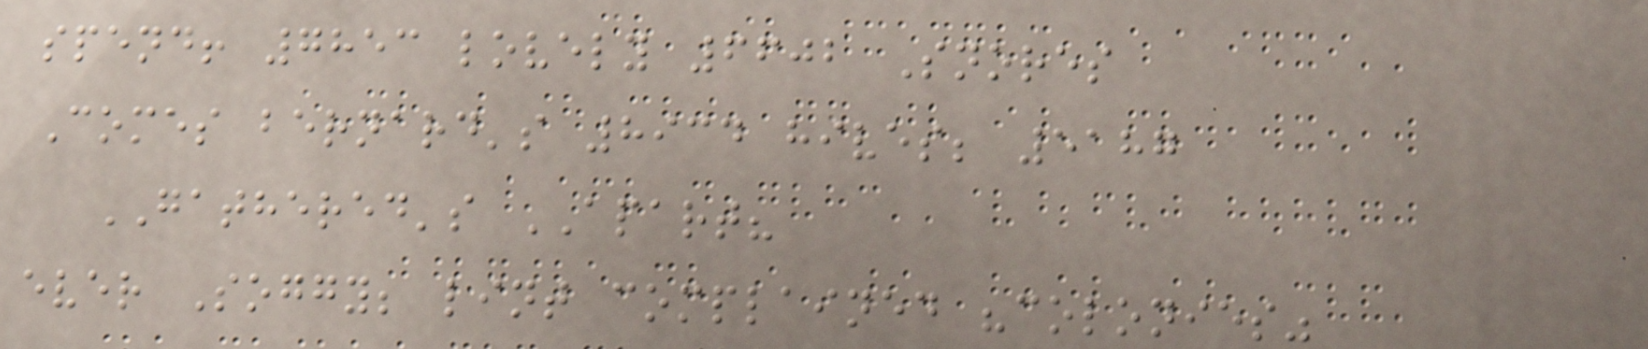spend! 7853 lovely 6602 Snores
Comes bernard's 8934 hives; 5187
GATHERED's APART?
ever Soggy; lint complained "colonies"
